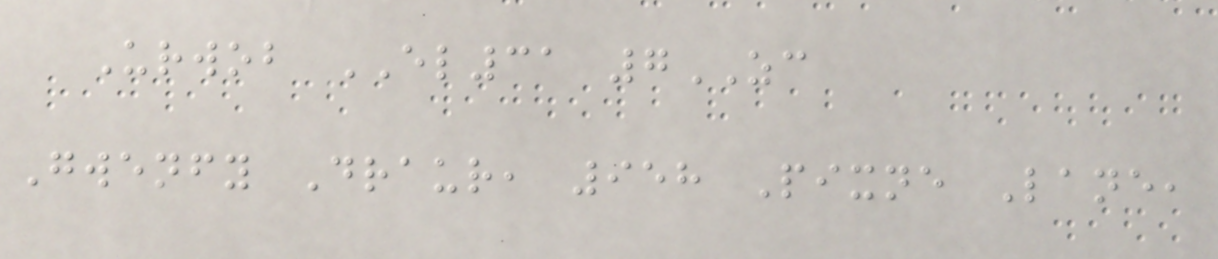Urwob EL31 7ZC
Gwenfy Draur, 958 Pixne Lane,
